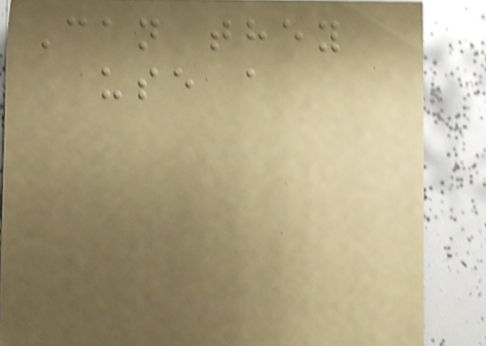Can they
use a
